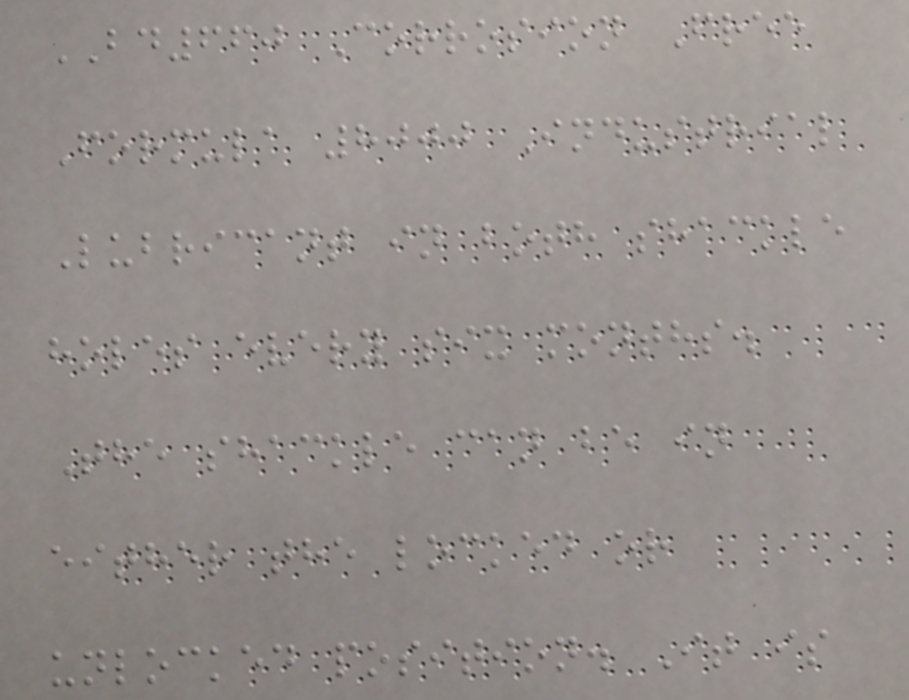BD660 Corrosion Free
Formula 8000 Industrial
Lubricant in both shackle
holes every six months.
The shackle can be in
either the locked or
unlocked position. It is
